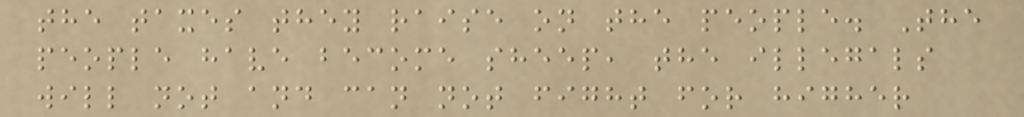the taxes they raise on the people. The
people have become sheep, the illegals
will not and can not fight for higher
